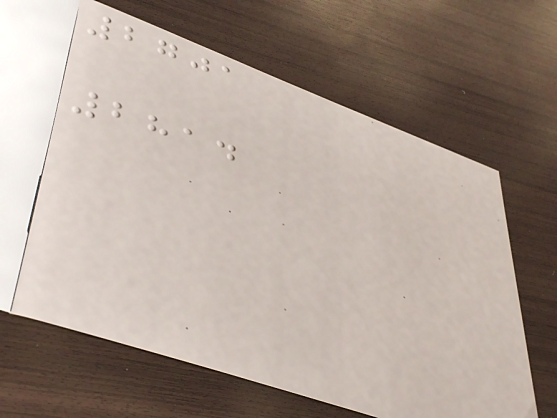2701
2814
